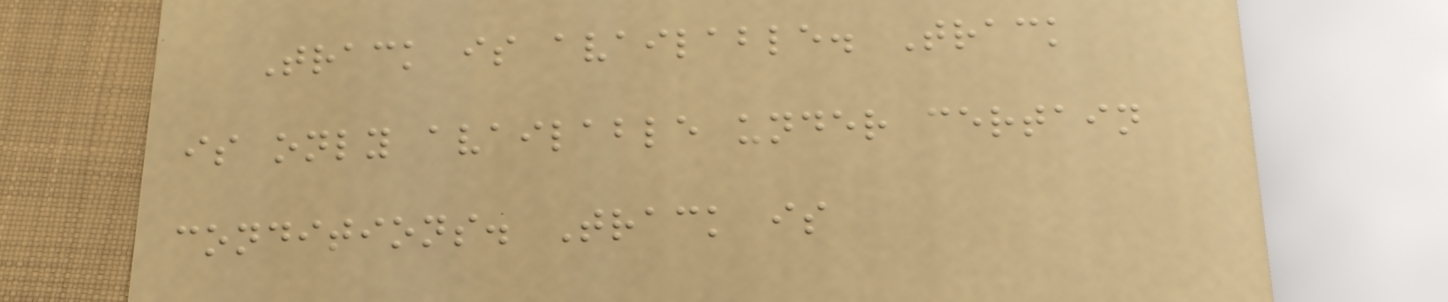Track is available. Track
is only available under certain
conditions. Track is
